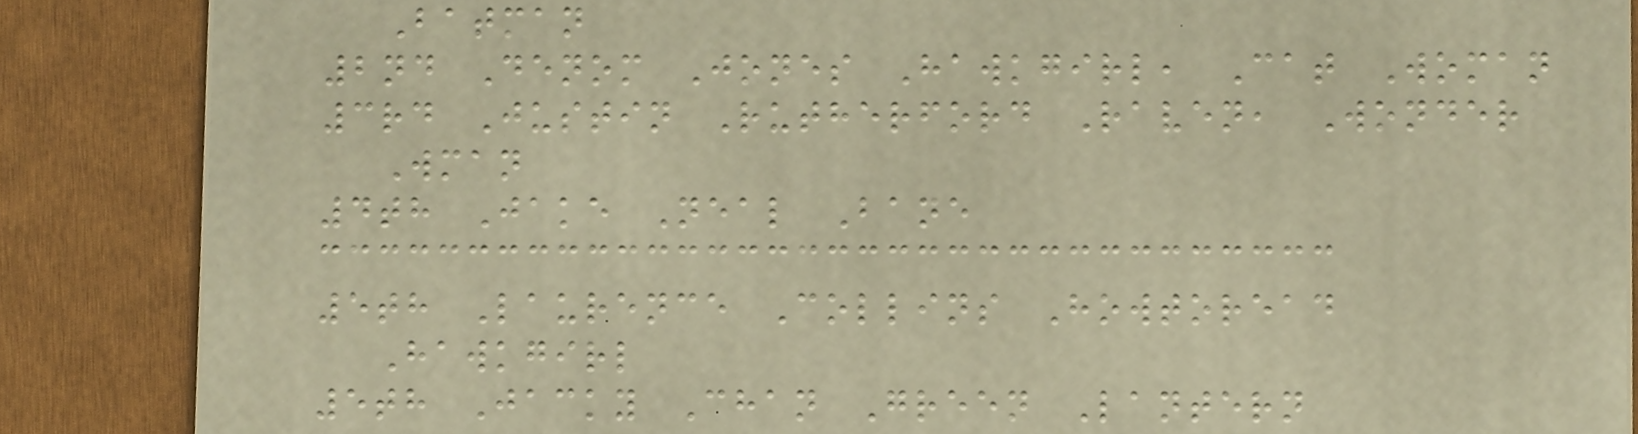Batman
2nd Denom Jones Hawkgirl, Cat Woman
3rd Justin Rutherford Raven, Wonder
Wman
4th Jake Neal Bane
5th Laurence Collins Howtoread
Hawkgirl
5th Jacky Chan Green Lantern
